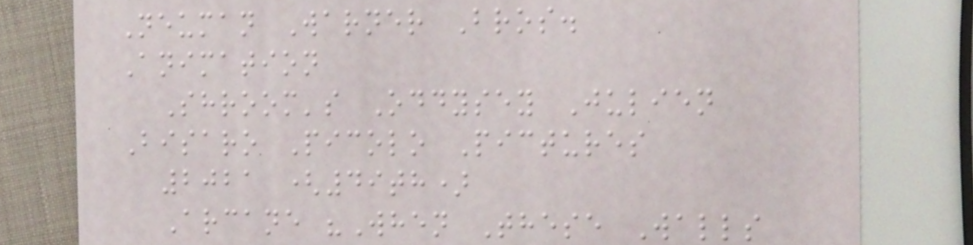Neuman Warner Bros.
Animation
Shroom's Oddysey Julien
Bisaro Picolo Pictures
2021 (49th)
Arcane "When These Walls
